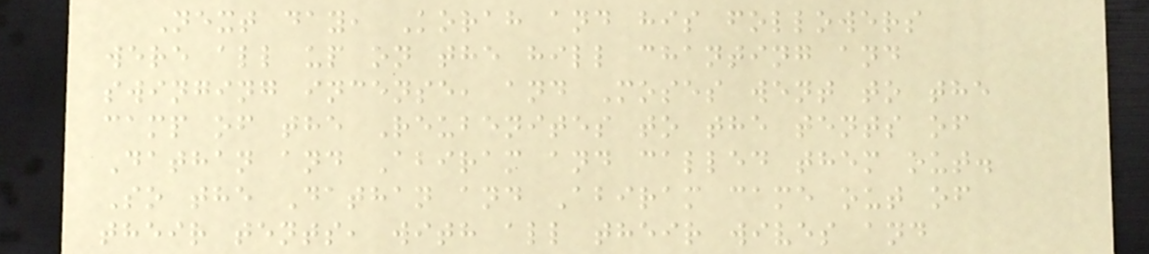Next day, Korah and his followers
were all up on the hill chanting and
swinging incense, and Moses went to the
camp of the Reubenites to the tents of
Dathan and Abiram and called them out.
So the Dathan and Abiram came out of
their tents, with all their wives and
